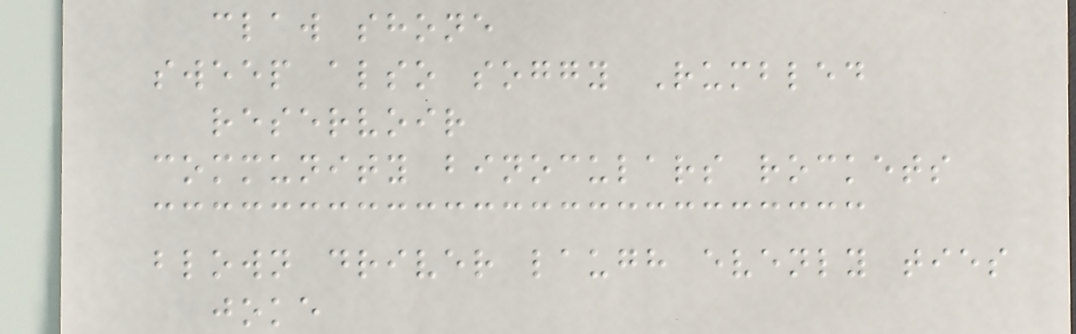claw shone
sweep also soggy Rumbled
reservoir
community binoculars rockets
blown driver laugh evenly ties
joke
